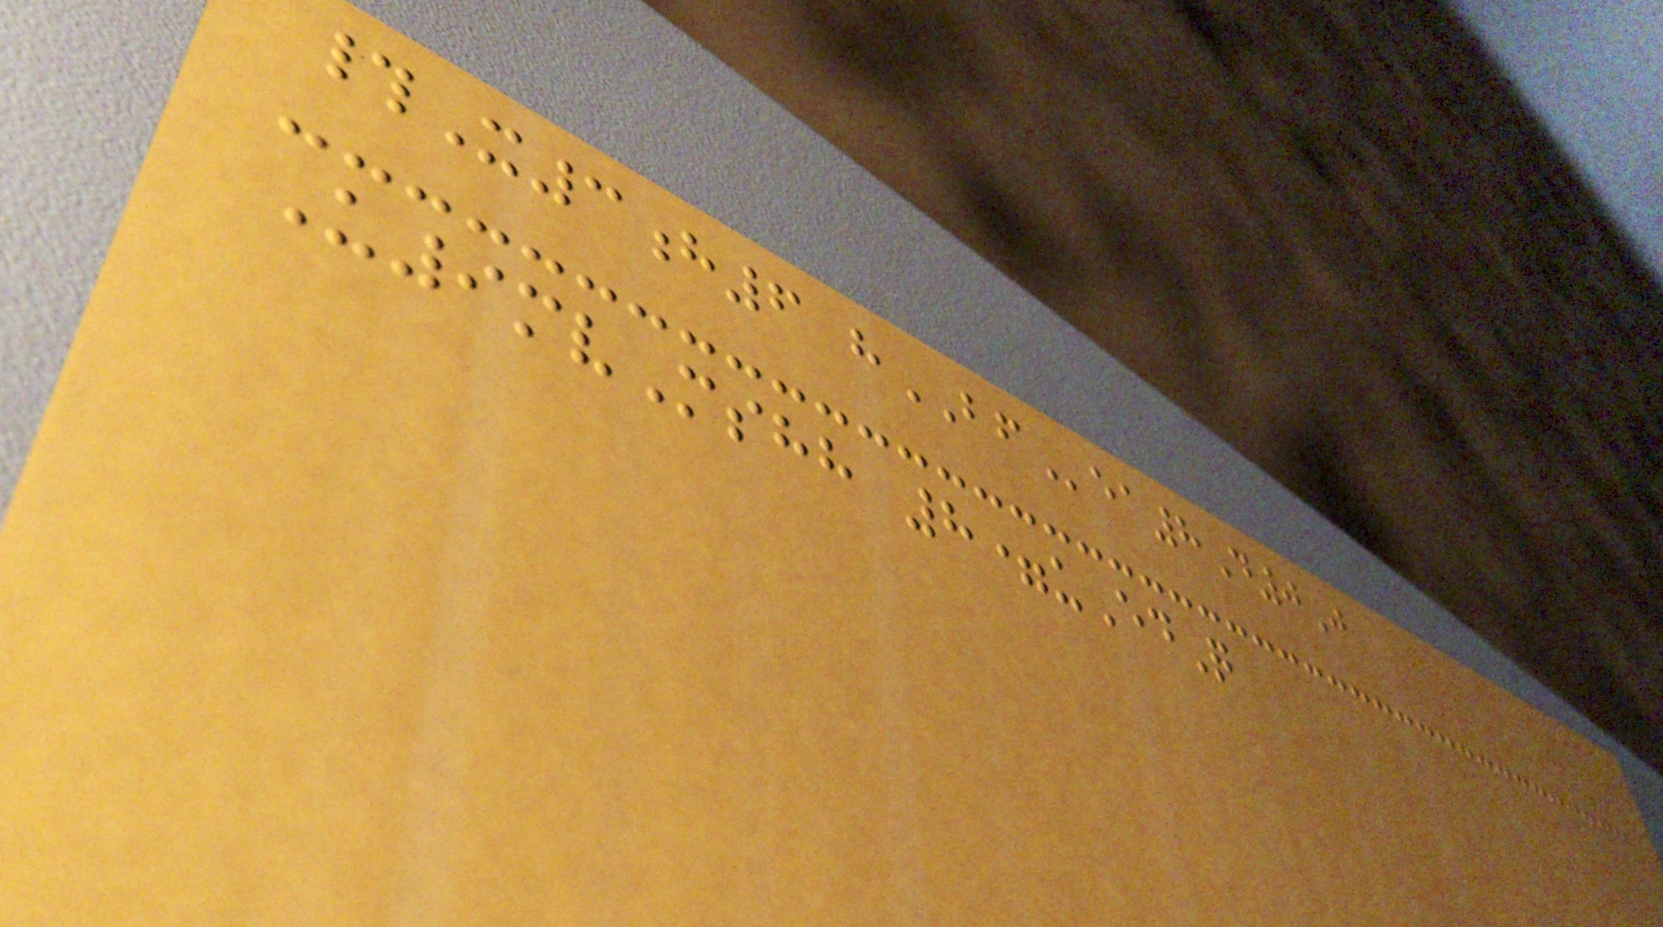#X3h6 hBFea8D0J
U9mvMshh 8=uEdQ
